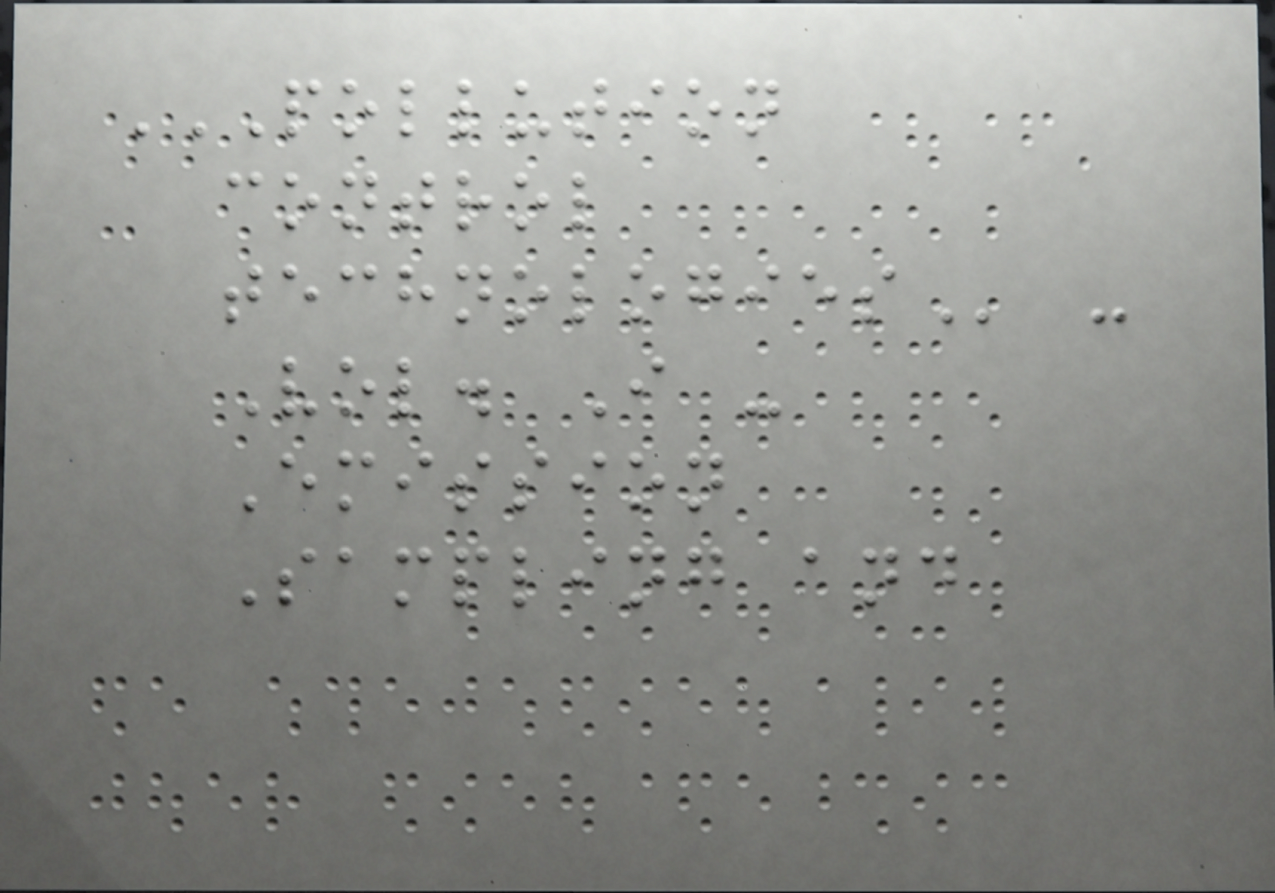POLLUTION
CONTROL
TECHNOLOGIES -
Vol. I -
Emission
Sampling and
